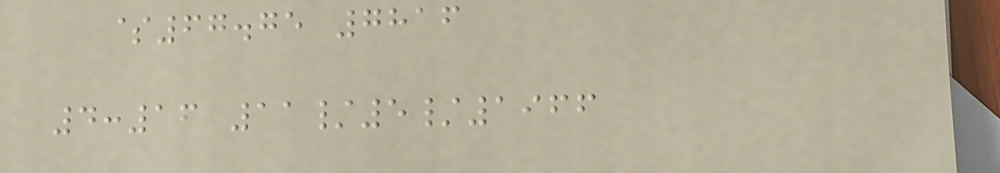$67.75 7816
4:16 11/5/1966
